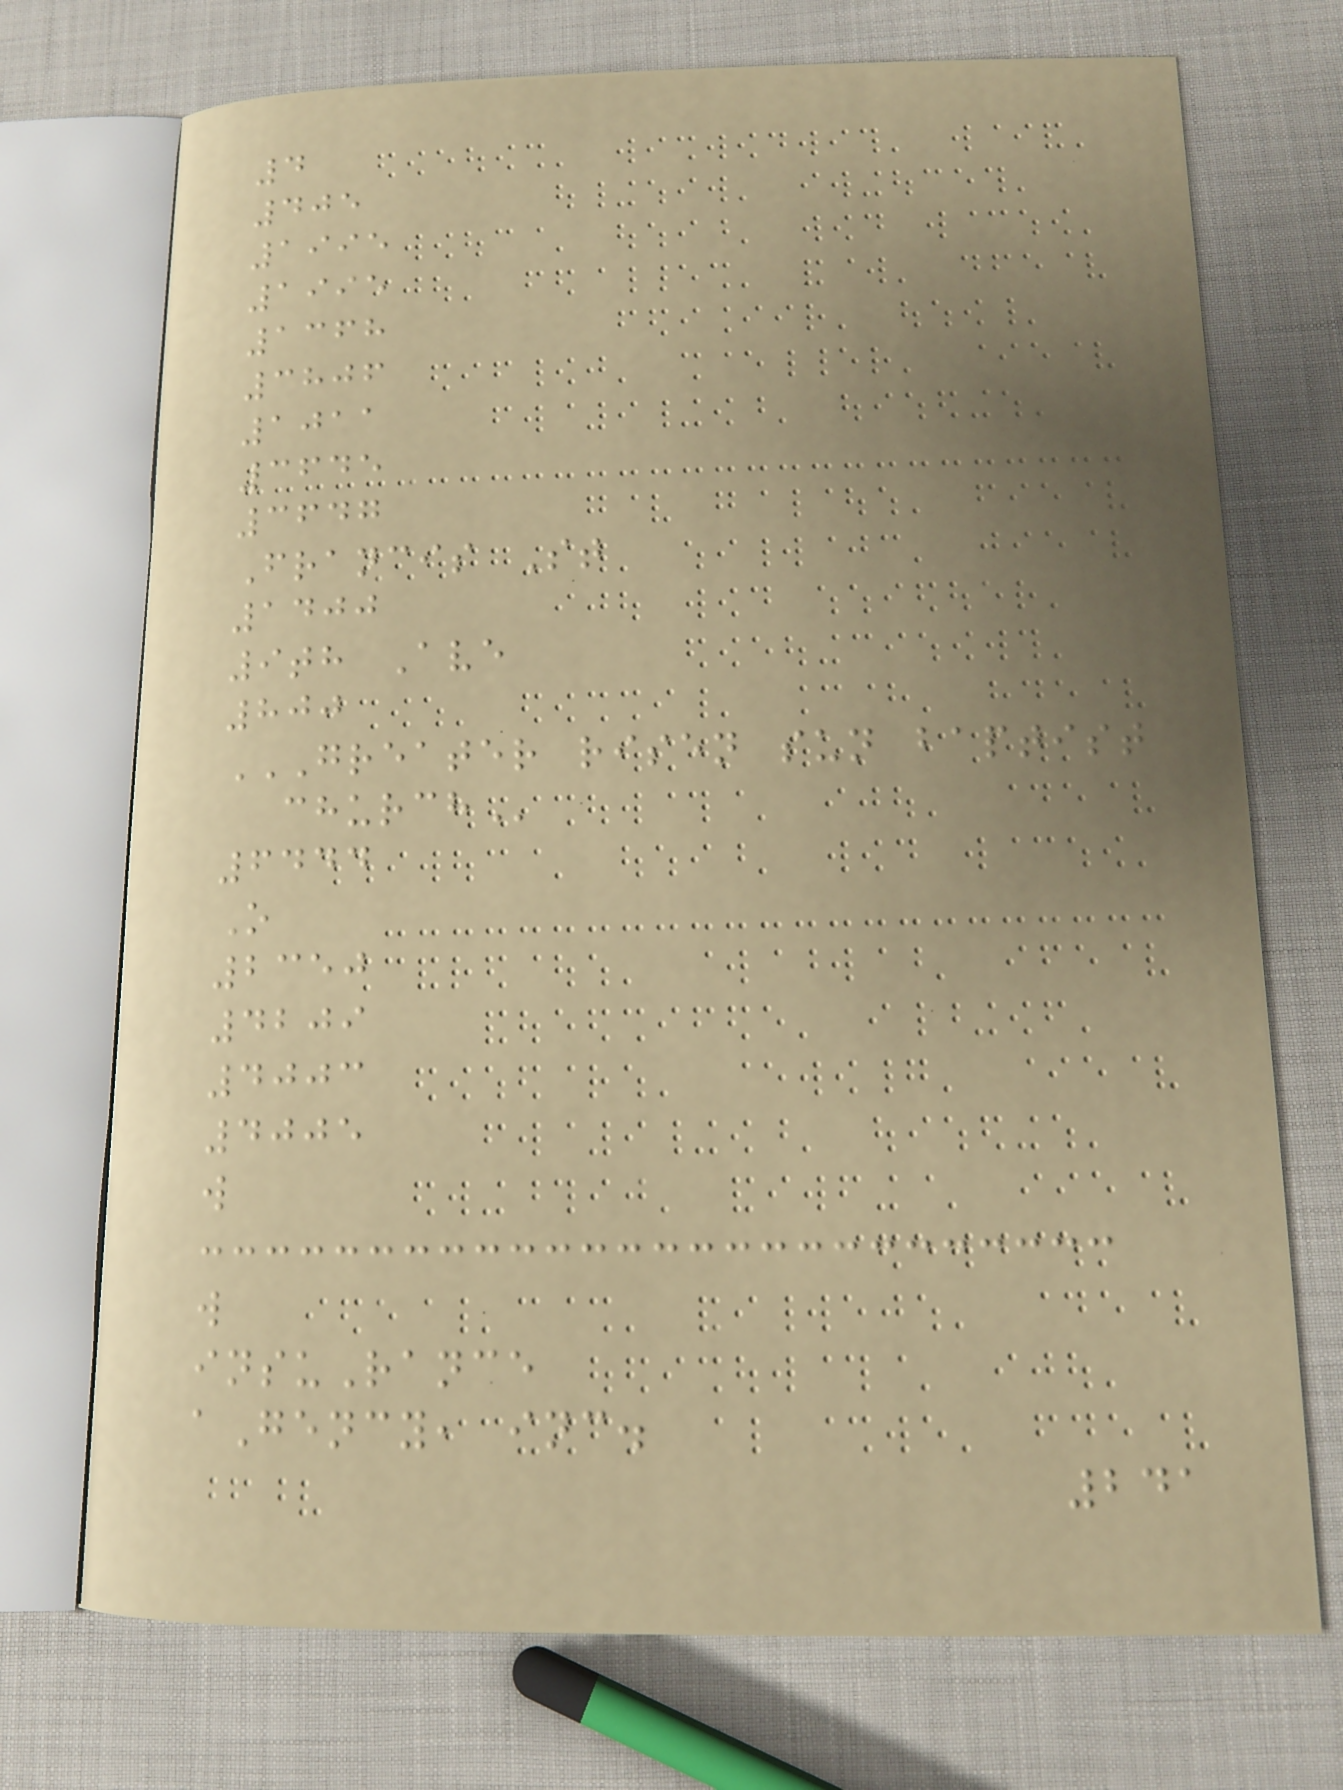4
405
1995
1995
1368
3806
1011
3645
3647
Francis St
1400
9th Ave
800
GREATER RISEN SUN BAPTIST
CHURCH
6444
O
2350
4209
4003
4005
w
w
insuRance
aGency, inc.
241
